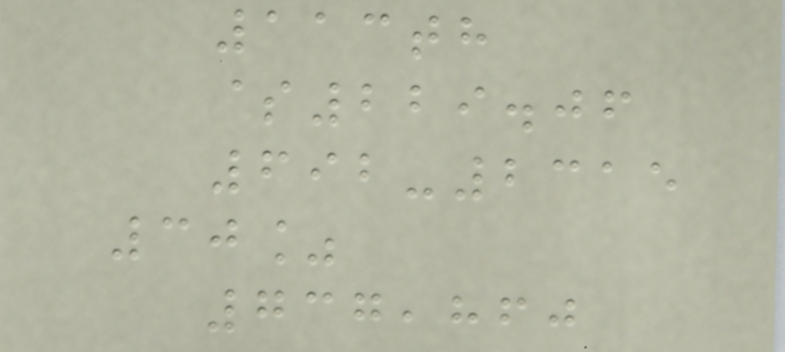113th
$229.06
692-2315
30%
737,860
